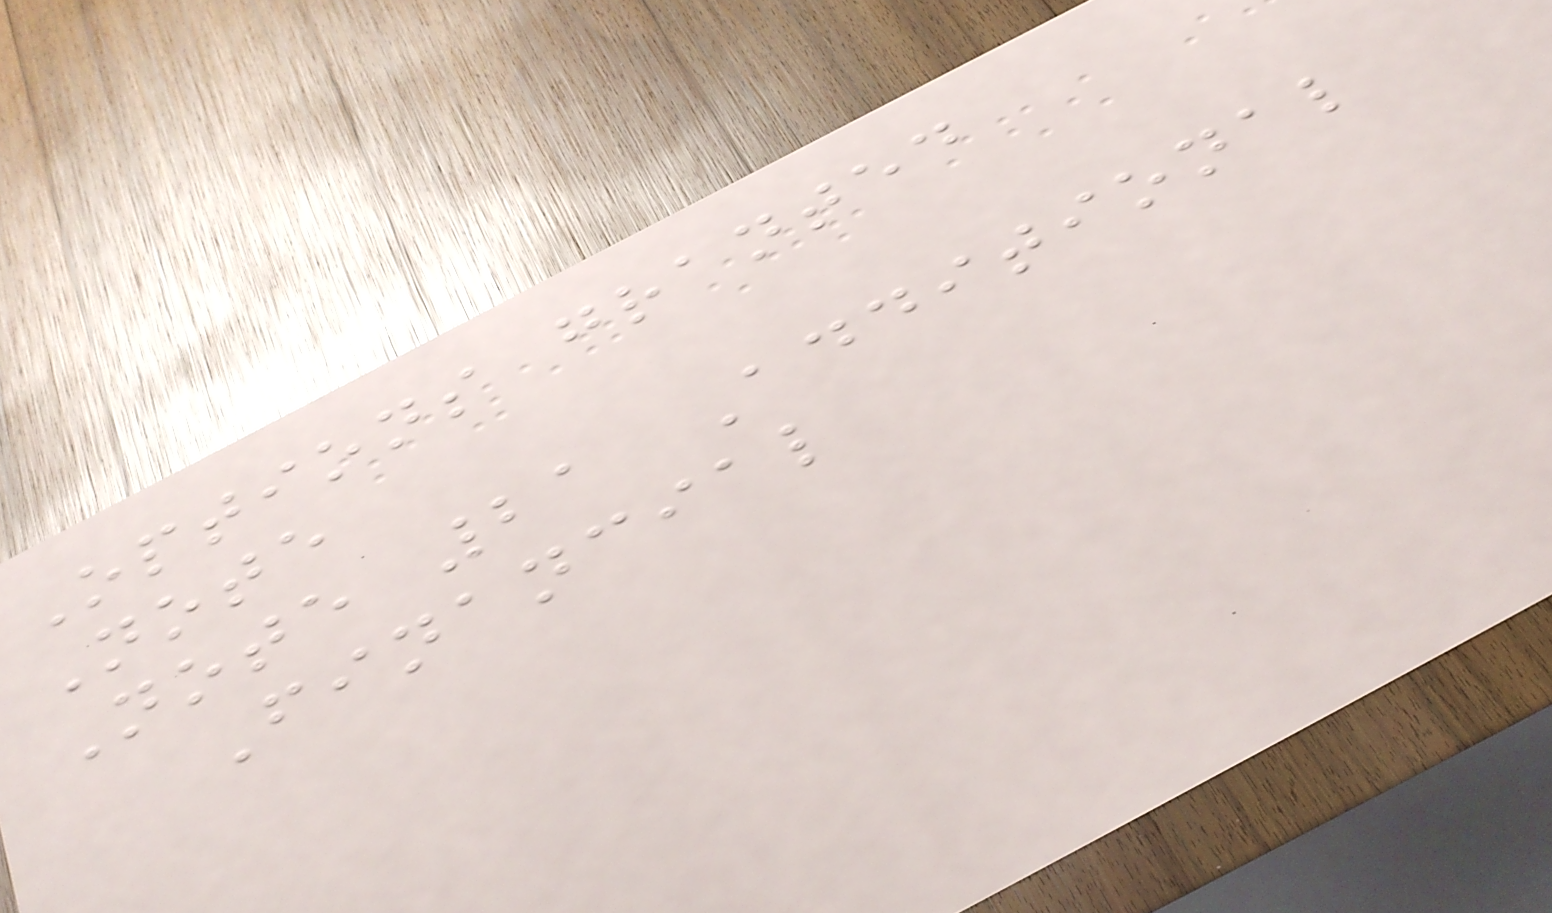Options granted
Note
Note 21 Additional
Financial
